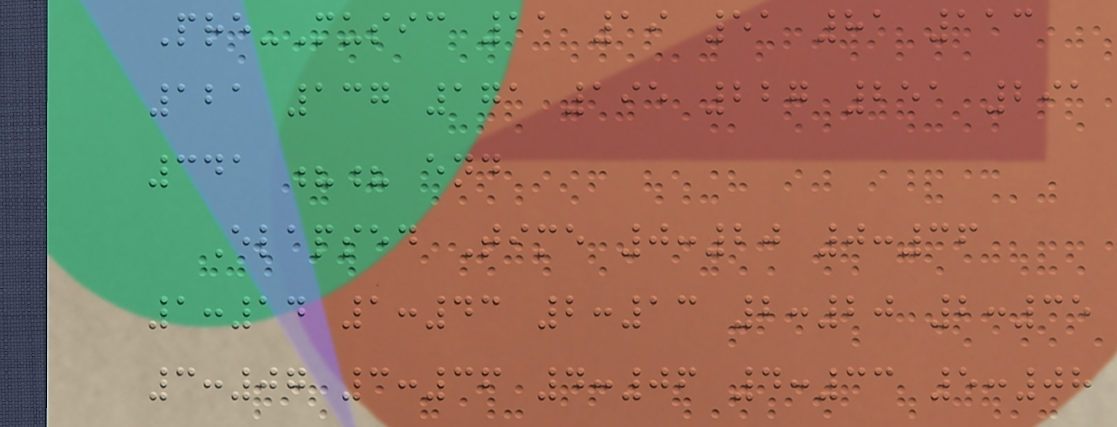Pre-Music 11 19 51 81 113
121 137 171 195 227 251 291
341 ?? end
Elapsed Time 0:20 0:36
1:14 1:43 2:13 2:20 2:35
3:07 3:36 4:06 4:33 5:08
